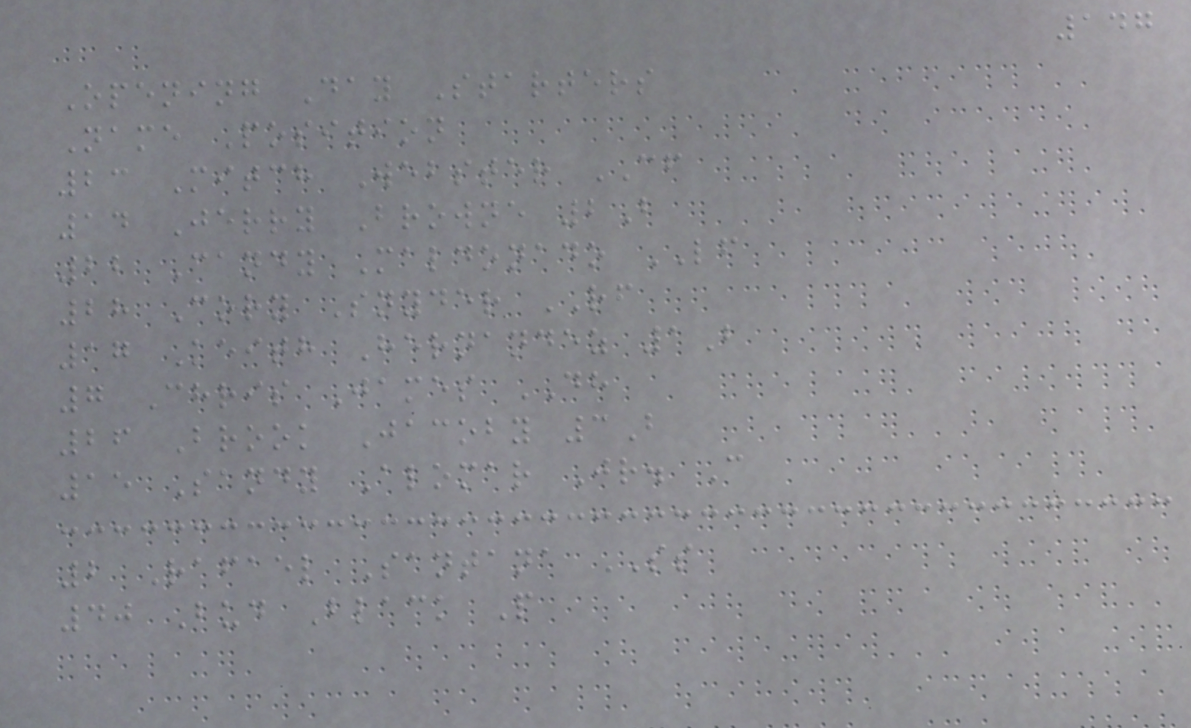147
Opening Day Starters
Name Position
23 Mitch Webster CF
14 Jerry Browne 2B
22 Candy Maldonado LF
28 Cory Snyder RF
17 Keith Hernandez 1B
7 Chris James DH
26 Brook Jacoby 3B
15 Sandy Alomar Jr. C
2 Rafael Santana SS
40 Bud Black P
